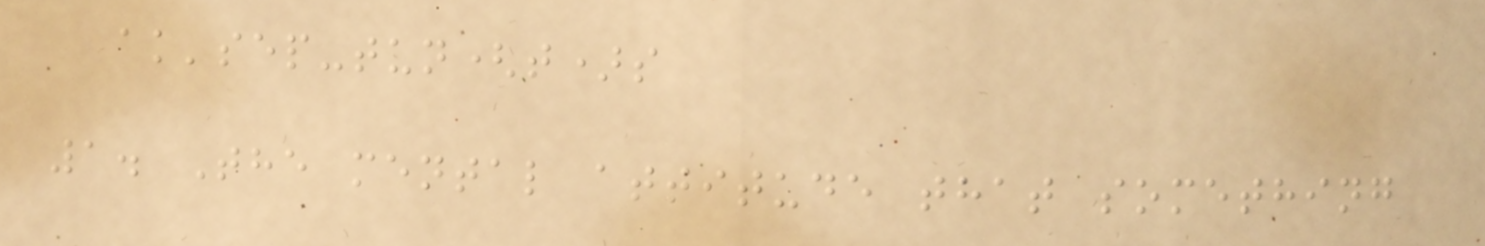ak'sep-tun(t)s
1. The mental attitude that something
